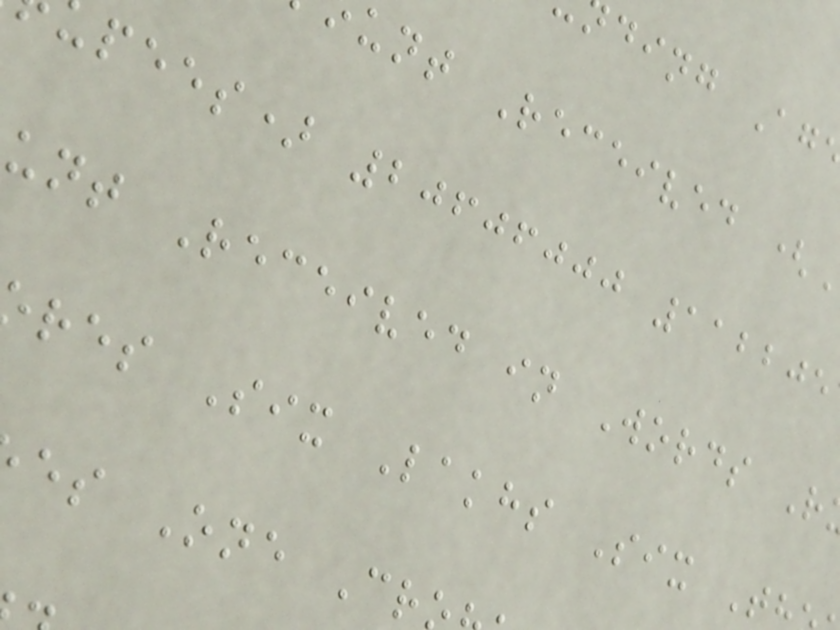unt Received (
pees) 20606000 112205
unt Received in Words R
res Six Lakhs Six T
es One Cr
